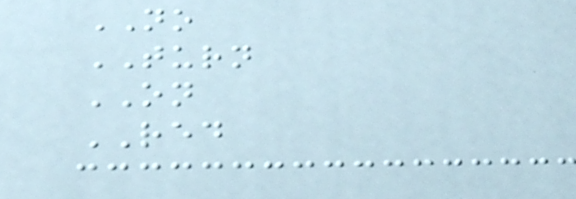NO
TURN
ON
RED
